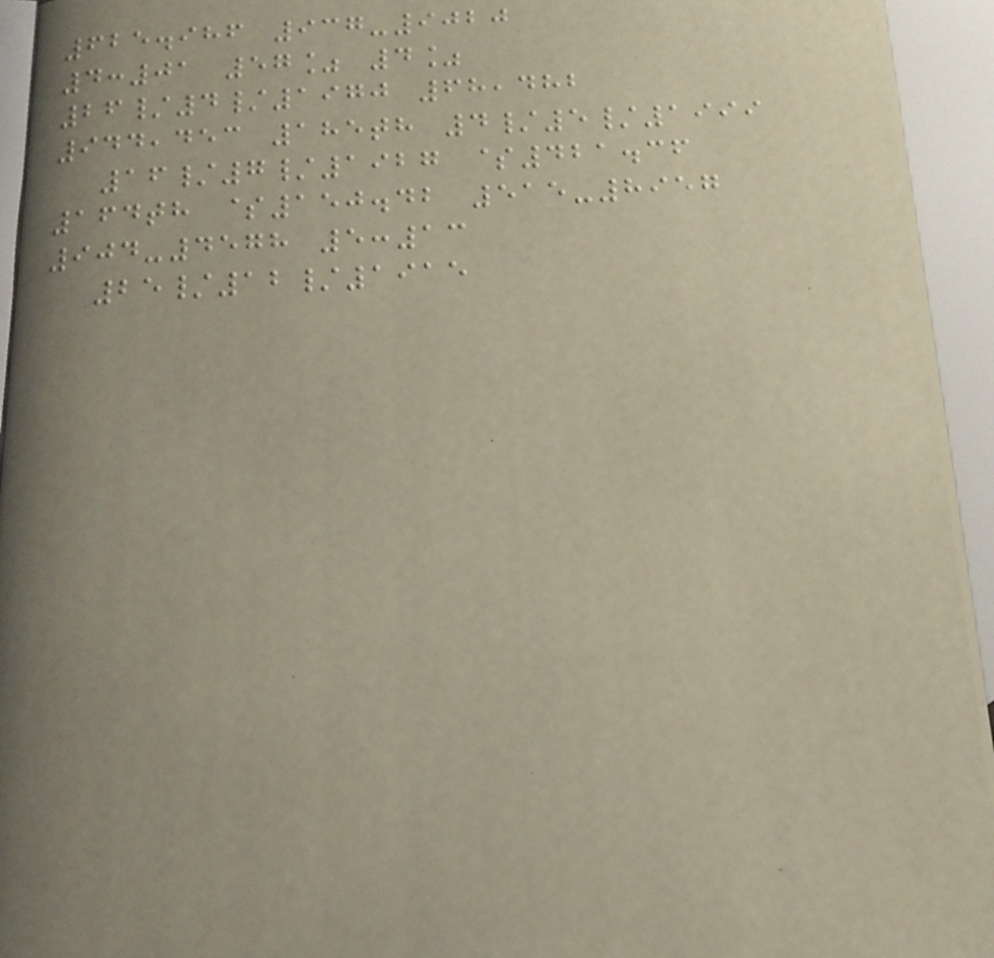625.986 937-9020
4:01 57% 4%
26/4/1970 68,482
944,453 185th 4/5/1999
16/7/1927 $421.36
164th $150.42 515-8957
904-4578 5:13
25/12/1915
